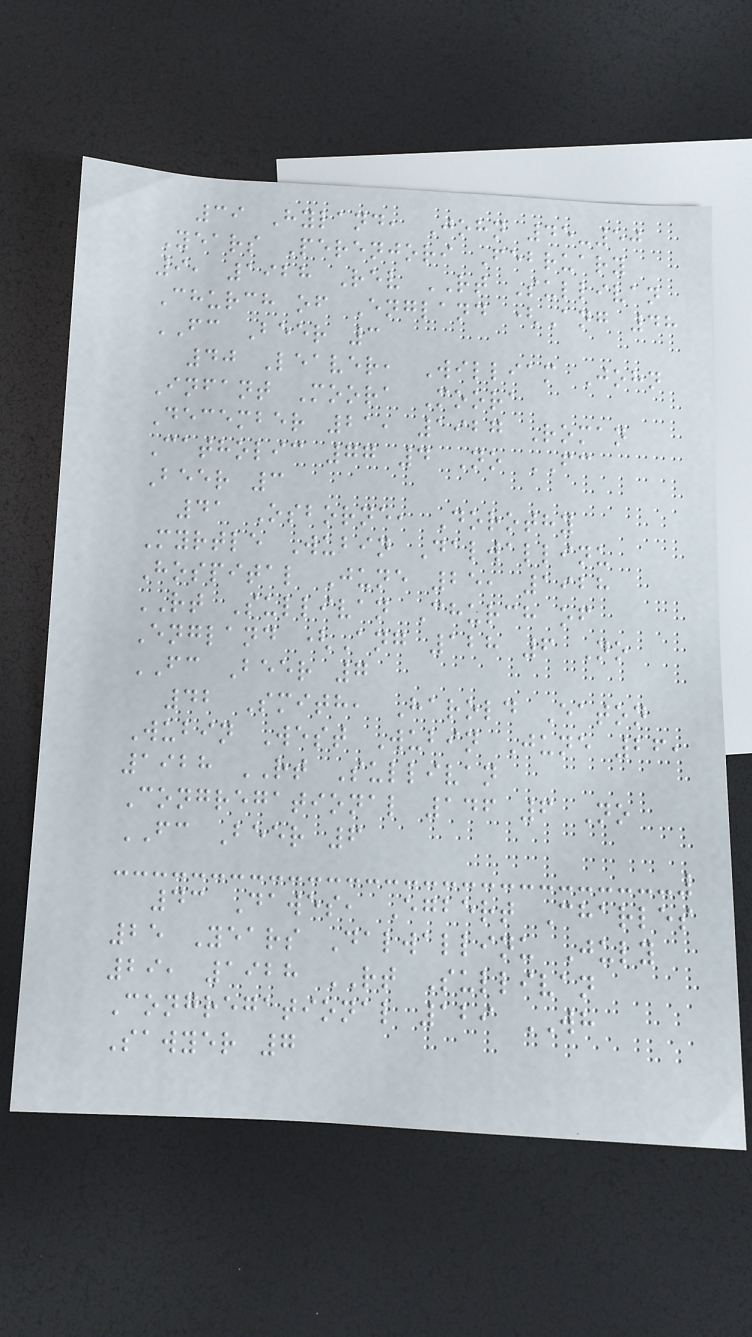39 Hyland, John 45-50
Years Perenjori February
9, 1928 Rev RT Sullivan
Church of England (Ang 48
FC Beer 3
40 Leaver, William John
Infant Moora Moora
December 21, 1927 Roman
Catholic 77 4 No FC
Beer 3
41 Osborne, Dorothy
Myrtle Wubin Dalwallinu
Hospital June 25, 1928
RT Sullivan Church of
England (Ang 128 6 No
FC Beer 7
42 Smith, Harold Eaton
Wubin West Wubin June 26,
1928 RT Sullivan
Congregational 146 6 No
FC Beer 6
43 Dawes, Egbert Charles
25 Years Dalwallinu July
29, 1928 RT Sullivan
Congregational 129 WH
Sawyer 7
